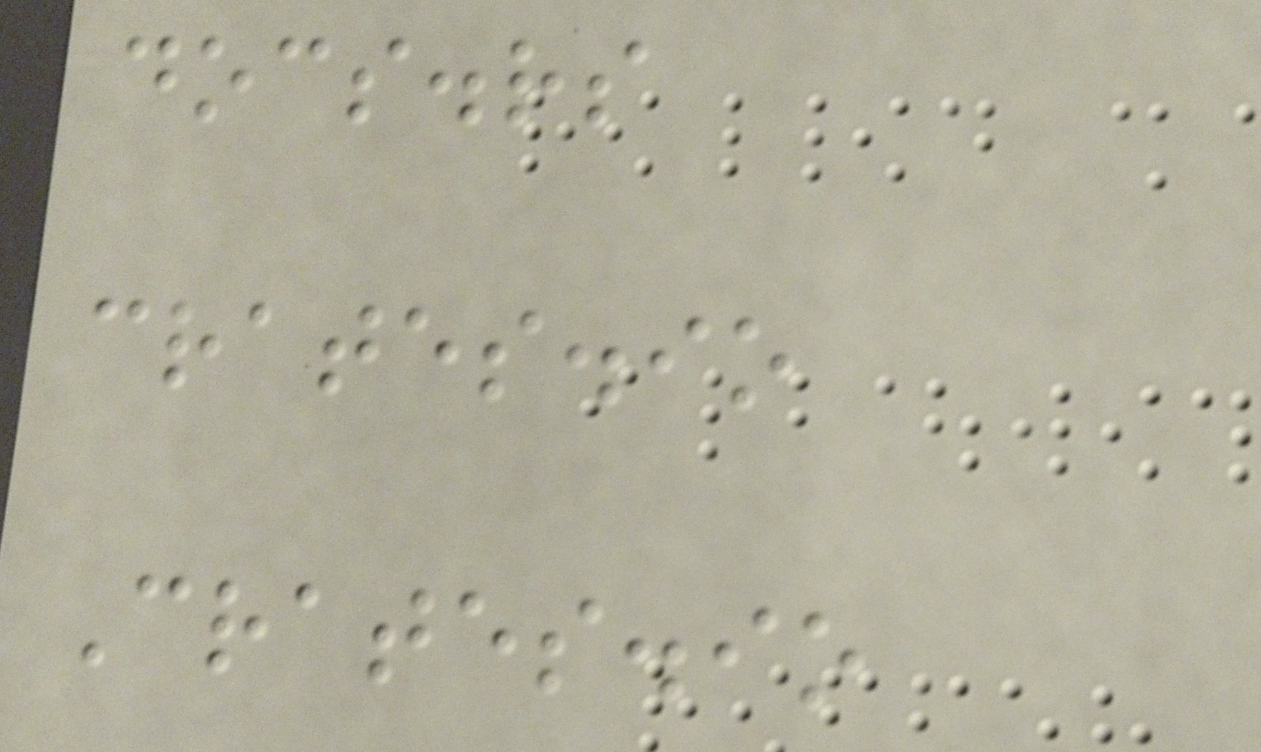docs.rs
crates.io
Crates.io
